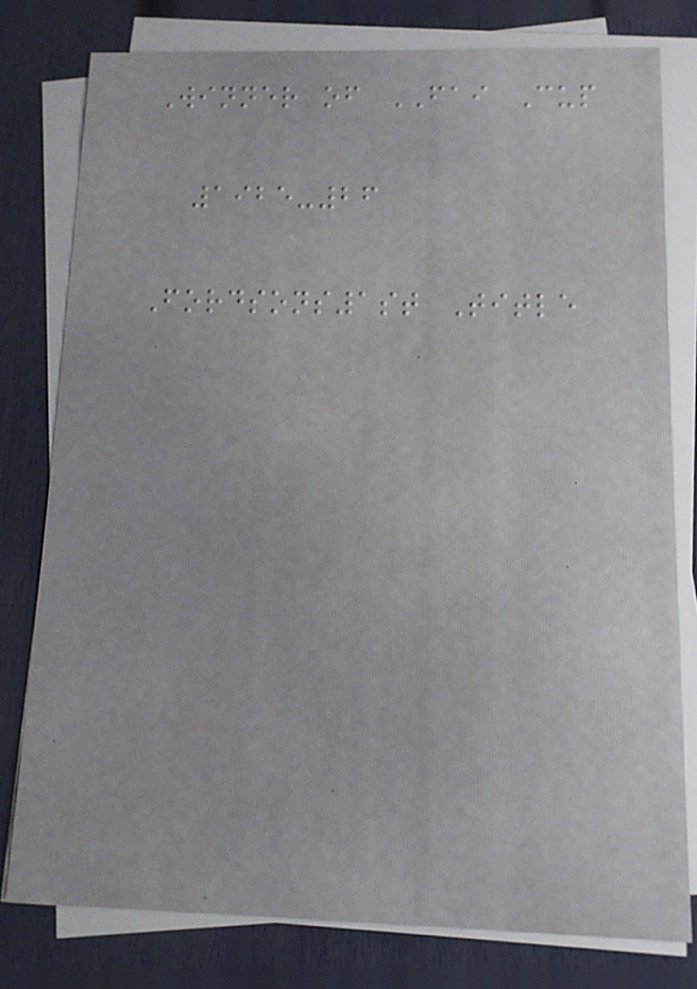Winner of FAI Cup
1925-26
Fordsons1st Title
